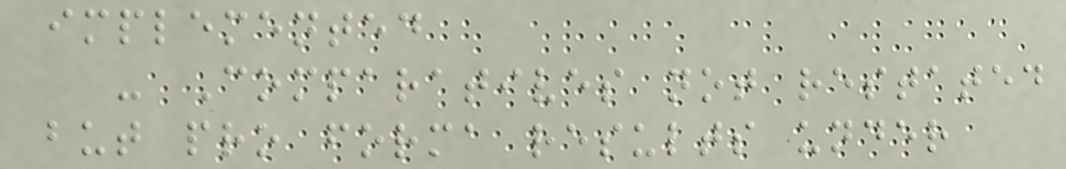implemented
- Comparatives not restated
but pro forma results under
